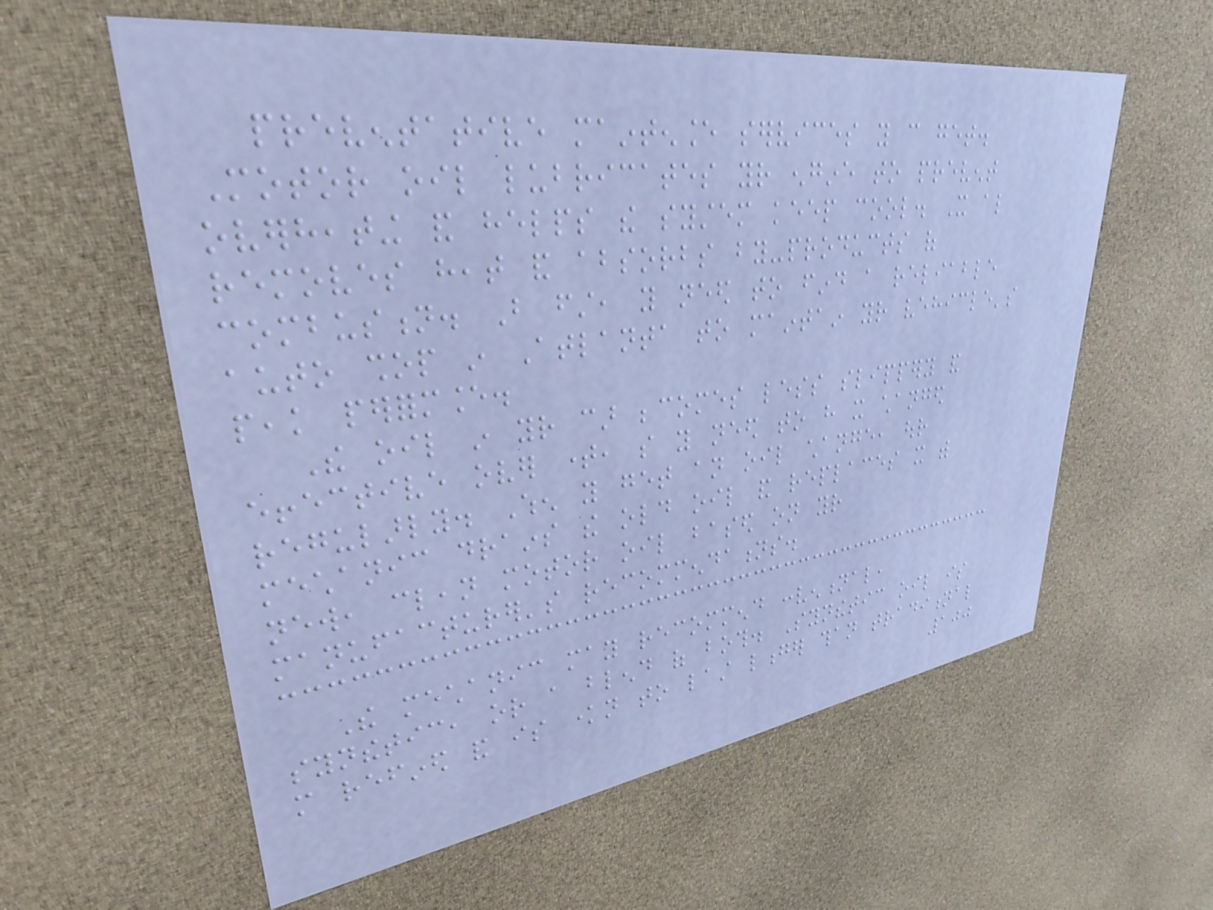preventative maintenance services you can get.
Motor oil lubricates your engine to prevent
overheating and helps the system keep cool. It also
removes heat and absorbs by-products of
combustion. But first, you need to find a reliable
auto shop in Atlanta to maintain your vehicle's
peak performance.
The oil in your car becomes less slippery and
effective over time, so you need to have it changed
regularly. When you get an oil change, our
mechanic drains the old oil and replaces it with
new, clean motor oil based on your
manufacturer's recommendations.
The mechanic may recommend conventional,
synthetic, or a blend of both. Synthetic oil is
more refined and is known to last longer than traditional
100
